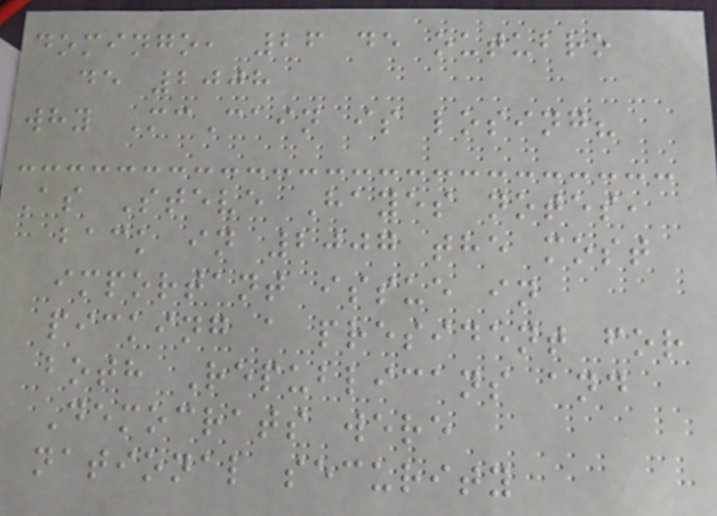domingo, 26 de outubro
de 2008
why McCain is losing?
As Steve Hayes notes,
back in 2007 the most
important issue in
picking a president for
both Republicans and
Democrats were
national security
